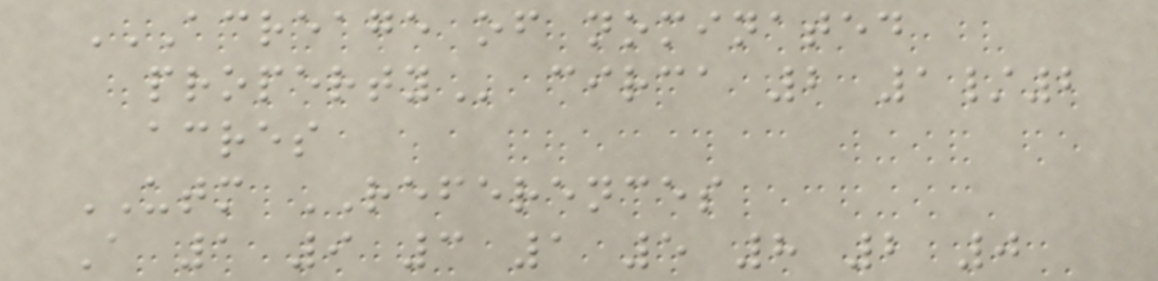ACREAGE OF NOMINATED
PROPERTY circa 2 1/2
acres
UTM REFERENCES
A 1 9 3 1 5 8 2 0
